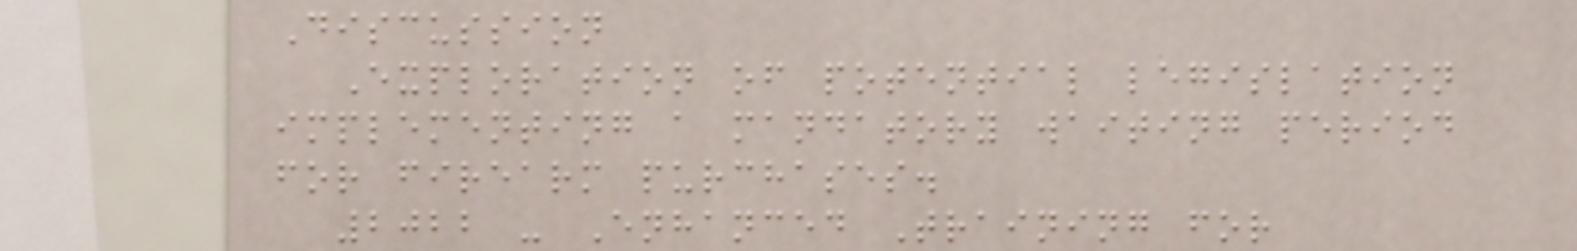Discussion
Exploration of potential legislation
implementing a mandatory waiting period
for firearm purchases.
2022 - Enhanced Training for
